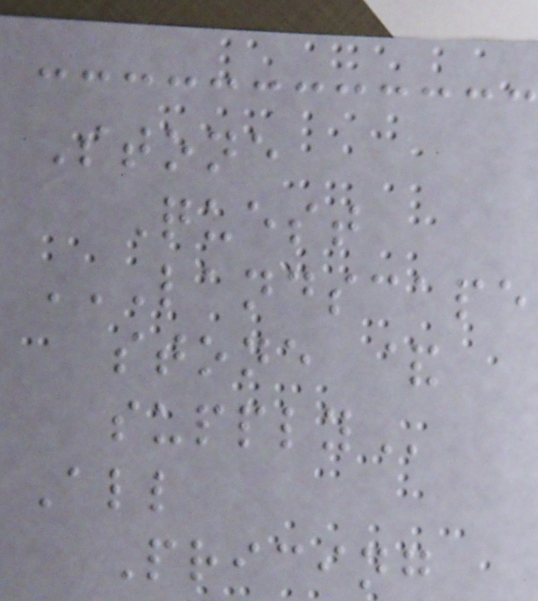Stone
Quest
LANDSCAPE
STONE &
SUPPLY
All
Pricing
